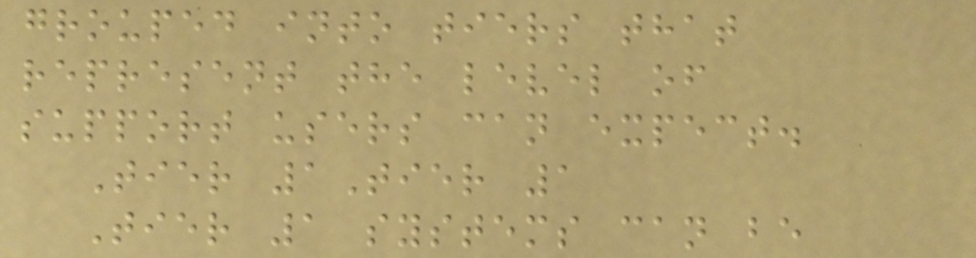grouped into tiers that
represent the level of
support users can expect.
Tier 1Tier 1
Tier 1 systems can be
